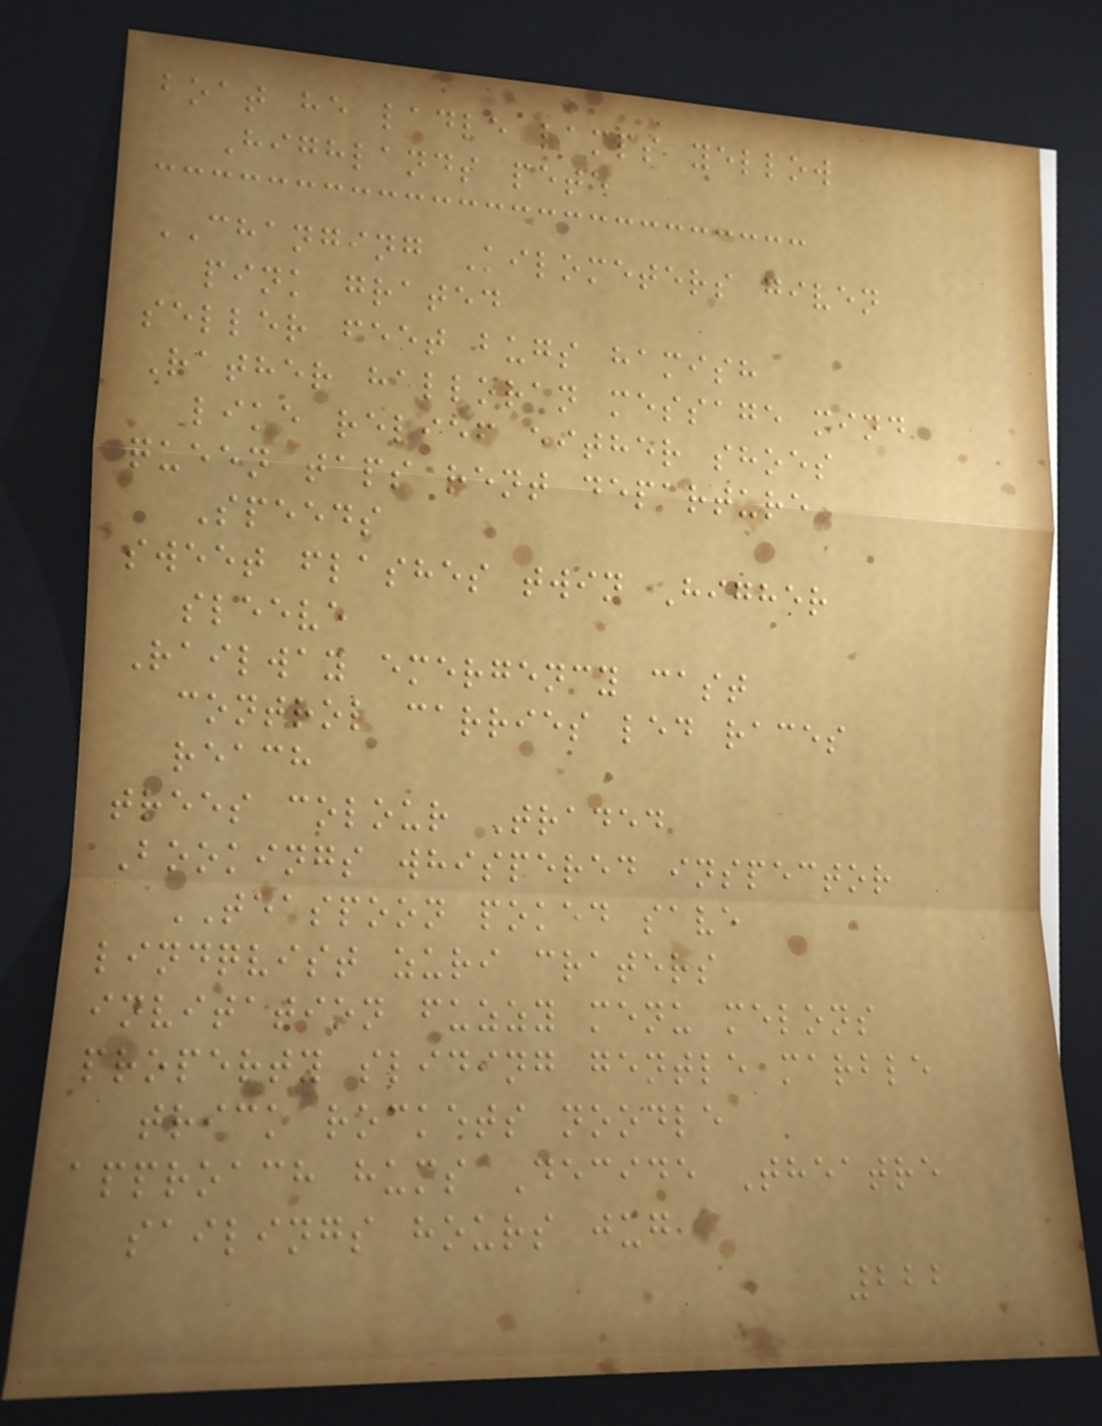boat he ladle lamps yellow
Highlands pete
CHANGING Kilometers given
pink grated
seller feet bugs hamish
Rather halloran message mind
like relief either shoes
queen taps rent departure
Speeds
sweet flashes twin Higher
sleeve
Railway emergency cast
control carries led races
reach
trees colour Traded
Bookings whispered inspector
TEASPOON poked save
lindqvist zuri craters
invitation fuzzy menu melons
property sliding gentle marble
trick rockets noodle
approach hums Decide Theatre
sailings hours jug
222
